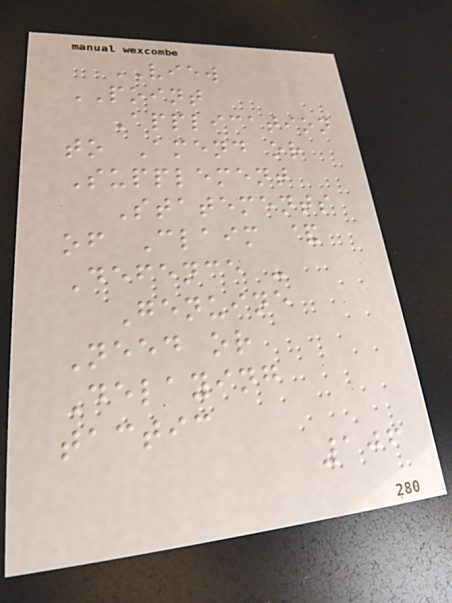VIEW
POINT
Application
to Amend or
Supplement
Statements
of Claim &
Defence -
Genuine
Need or
Delaying
tactic
106
